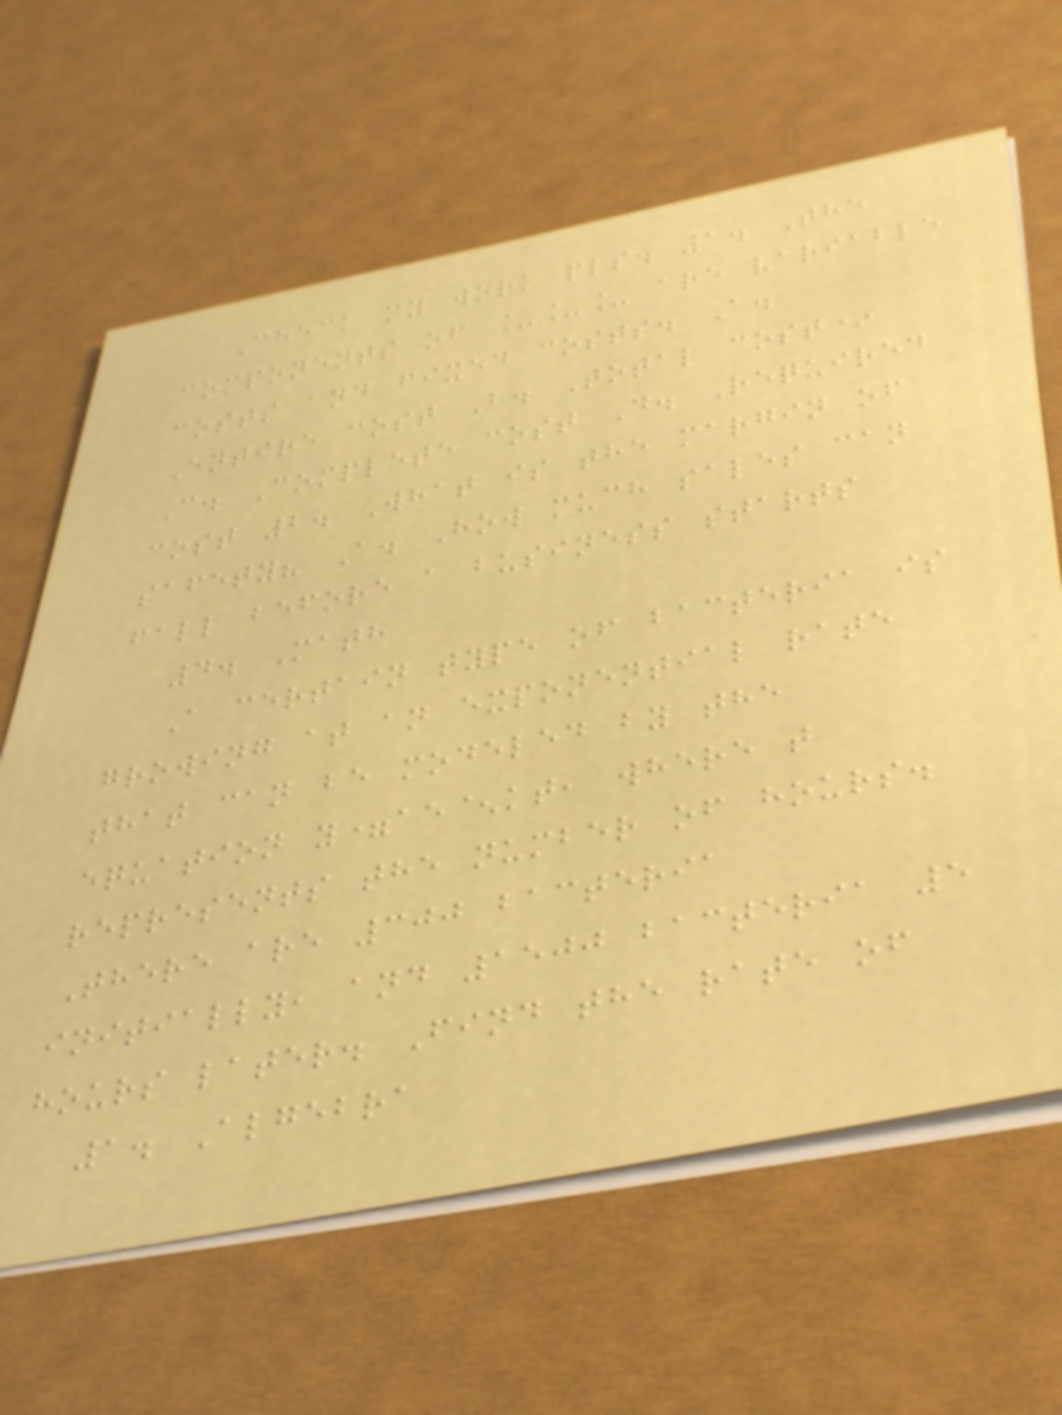Check my work pls. 1. The
components of ___ are variable
costs and fixed costs. A.
Entire cost B. Total cost*
C. Complete cost D. Required
cost 2. What is the margin of
safety? A. How much sales can
fall before a business starts
4. Math
A certain type of bacteria is
growing at an exponential rate
that can be modeled by the
equation y=ae^kt, where t
represents the number of hours.
There are 300 bacteria
initially, and 1500 bacteria 5
hours later. Find the rate of
1. Algebra
